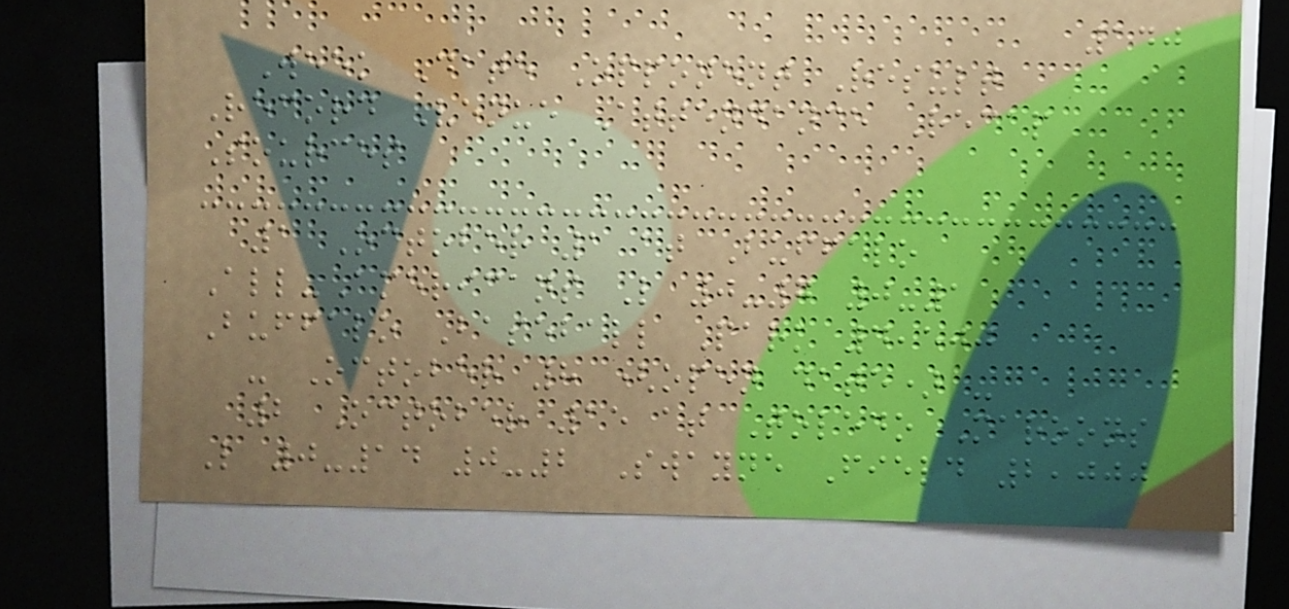140
Week Date Opponent Result
Record Venue Attendance Recap
Sources
1 October 1 at Buffalo
All-Americans L 0-7 0-1
Buffalo Baseball Park 4,500
- October 8 (open date) -
2 October 15 at Toledo Maroons
L 0-14 0-2 Swayne Field 2,000
